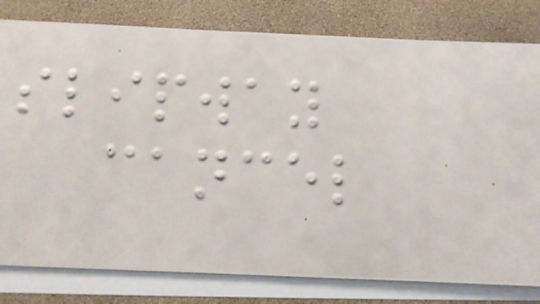slipway
cancel
